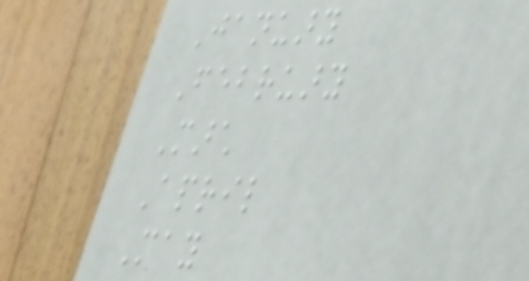January
February
March
April
May
